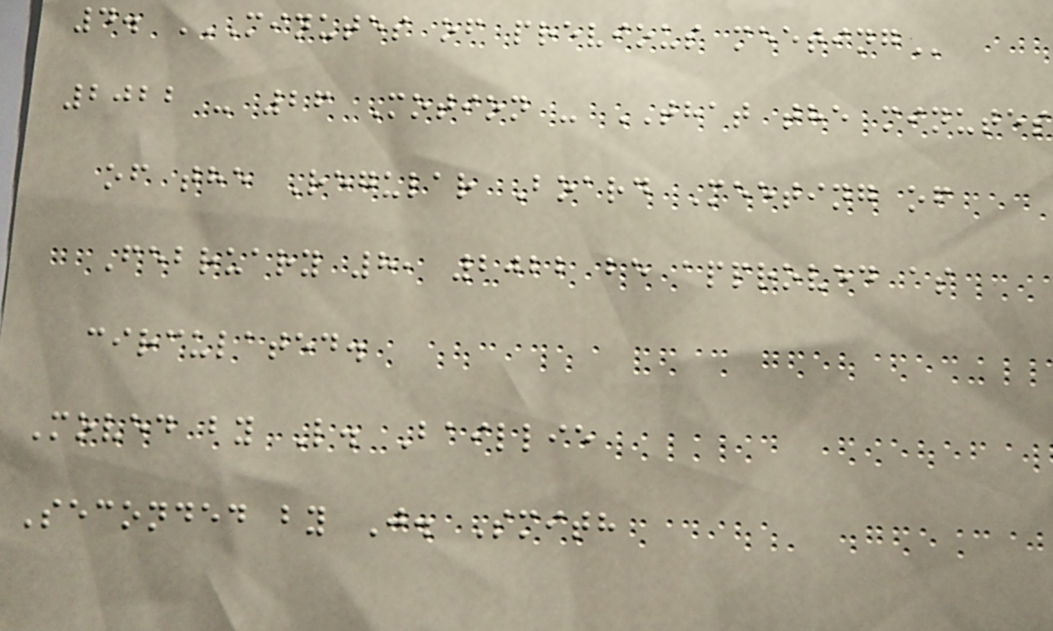4. MINUTES OF PREVIOUS MEETING
2022 - 26 Motion - THAT the minutes
of the Regular Board Meeting of
February 8, 2022 be approved as
circulated.
Moved by L. Baillie
Seconded by J. Smith
